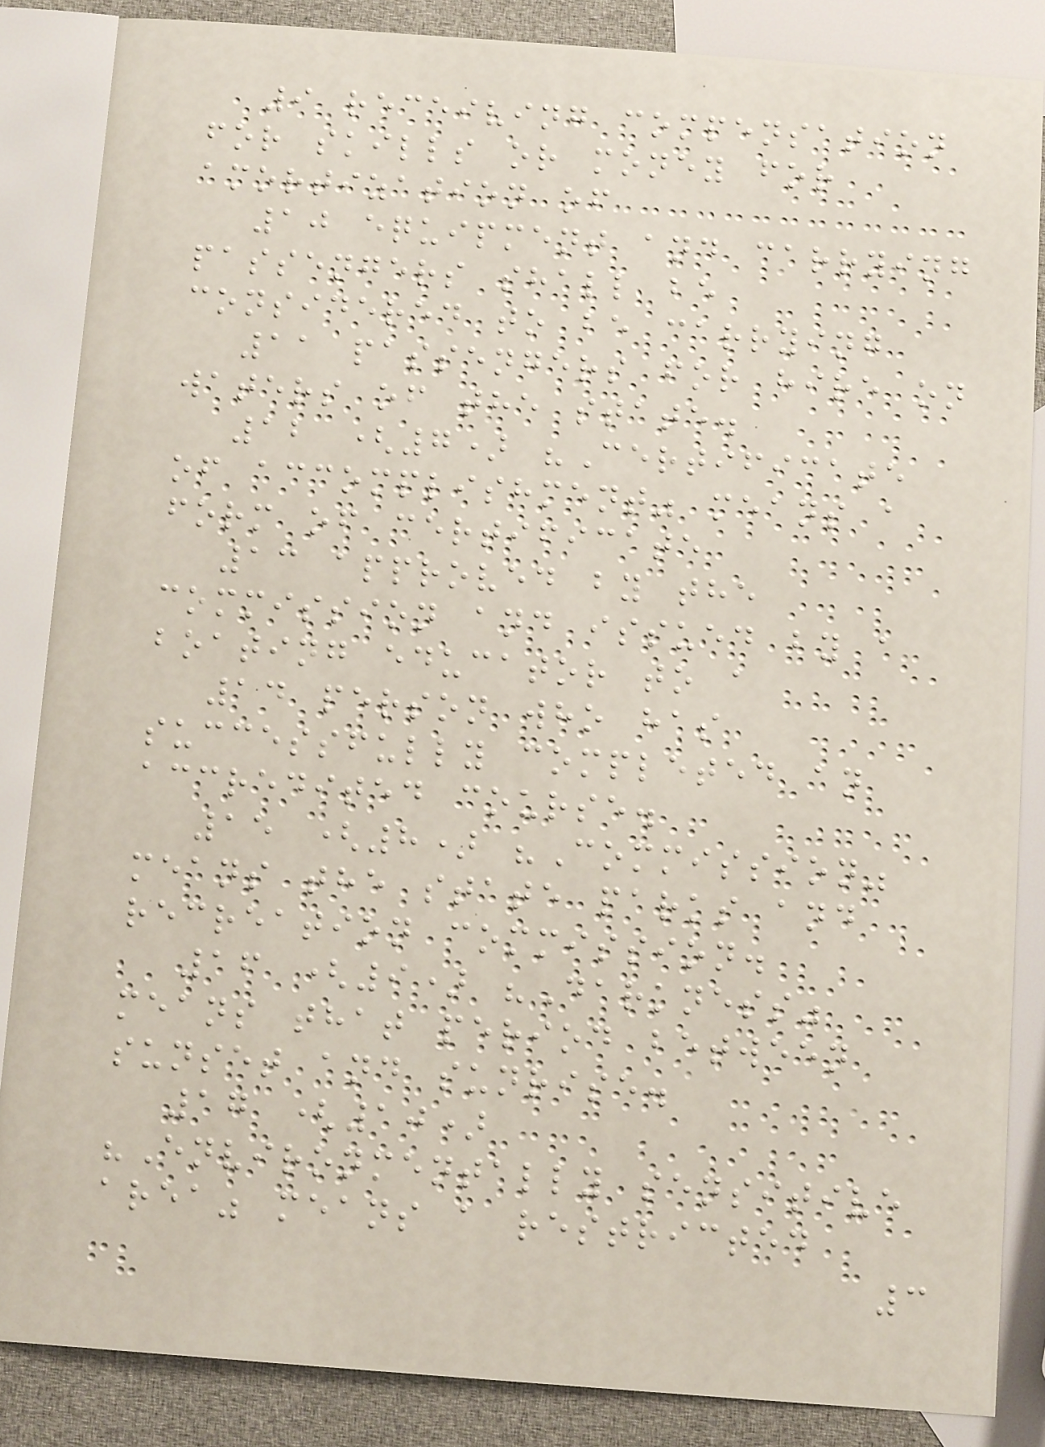9 receiving compensation
for skills or money for
amortization of
10 equipment and carrying
passengers shall be
considered to be carrying
11 passengers for hire on
waters of the state.
12 (7) "Certificate
of accomplishment" means a
form of certificate
13 approved by the
commission and issued by a
boating educator to a
14 person who has
successfully completed an
accredited course.
15 (8) "Commission"
means the state parks and
recreation commission.
16 (9) "Darkness"
means that period between
sunset and sunrise.
17 (10)
"Environmentally sensitive
area" means a restricted
3
